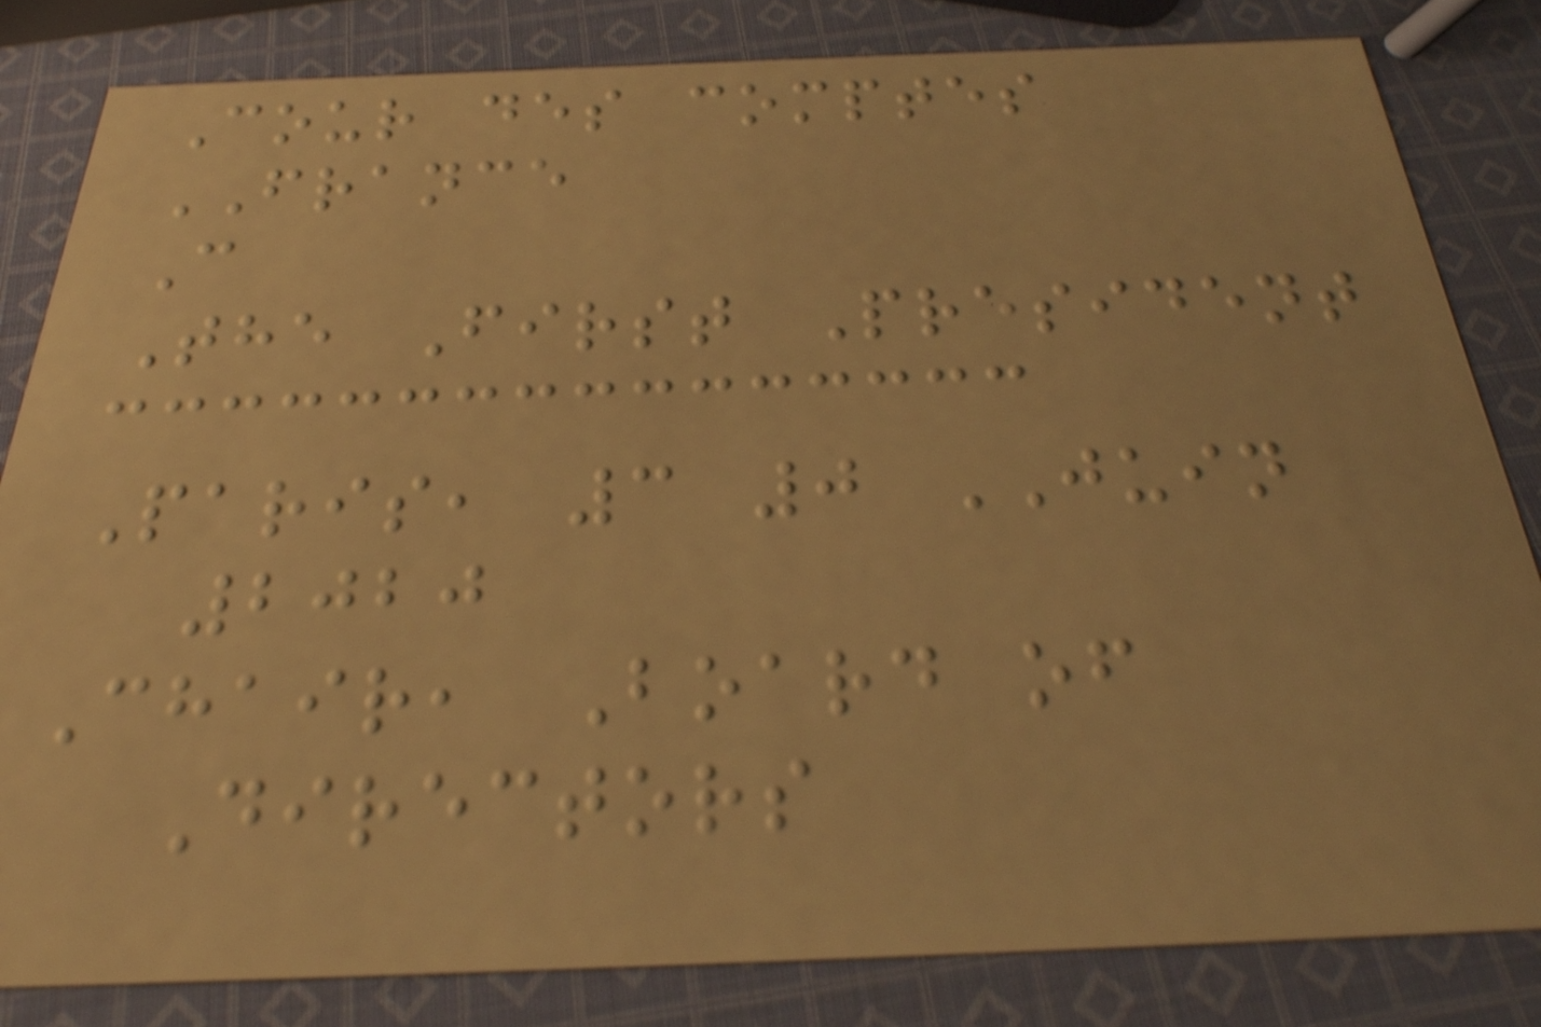Cour des comptes
FRANCE
C
The First President
Paris, 3 0 JUIN
2020
Chair, Board of
Directors
